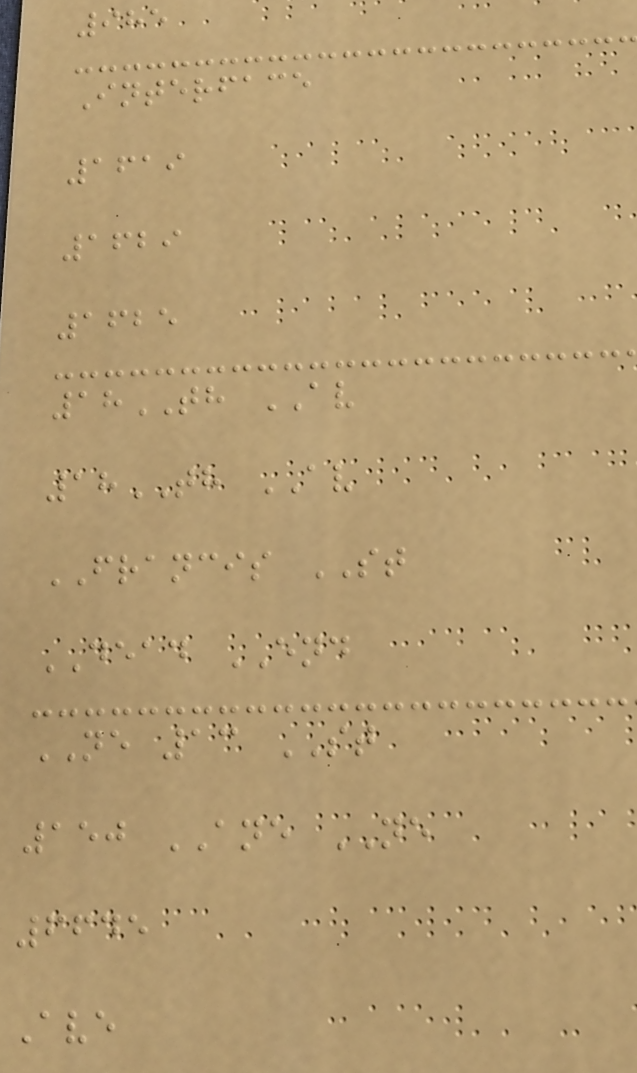985
Interface
1619
1629
1625
18TH AV
18TH AV
FRANCIS ST
DEAD END
NE 13 ST
150 ANE NE
6645
Ave
